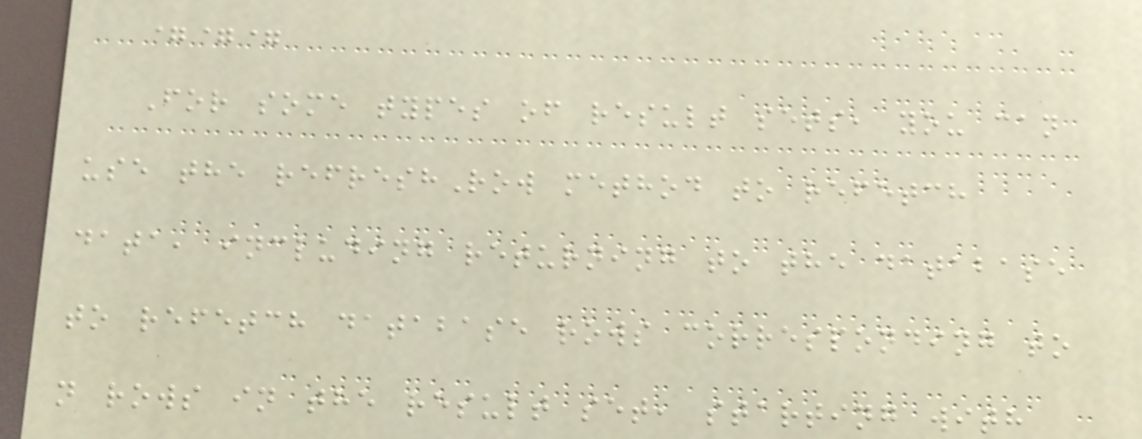===
For some types of result sets, you can
use the refreshRow method to refetch
data, including returning to the database
to refetch database rows corresponding to
n rows in the result set, starting with
